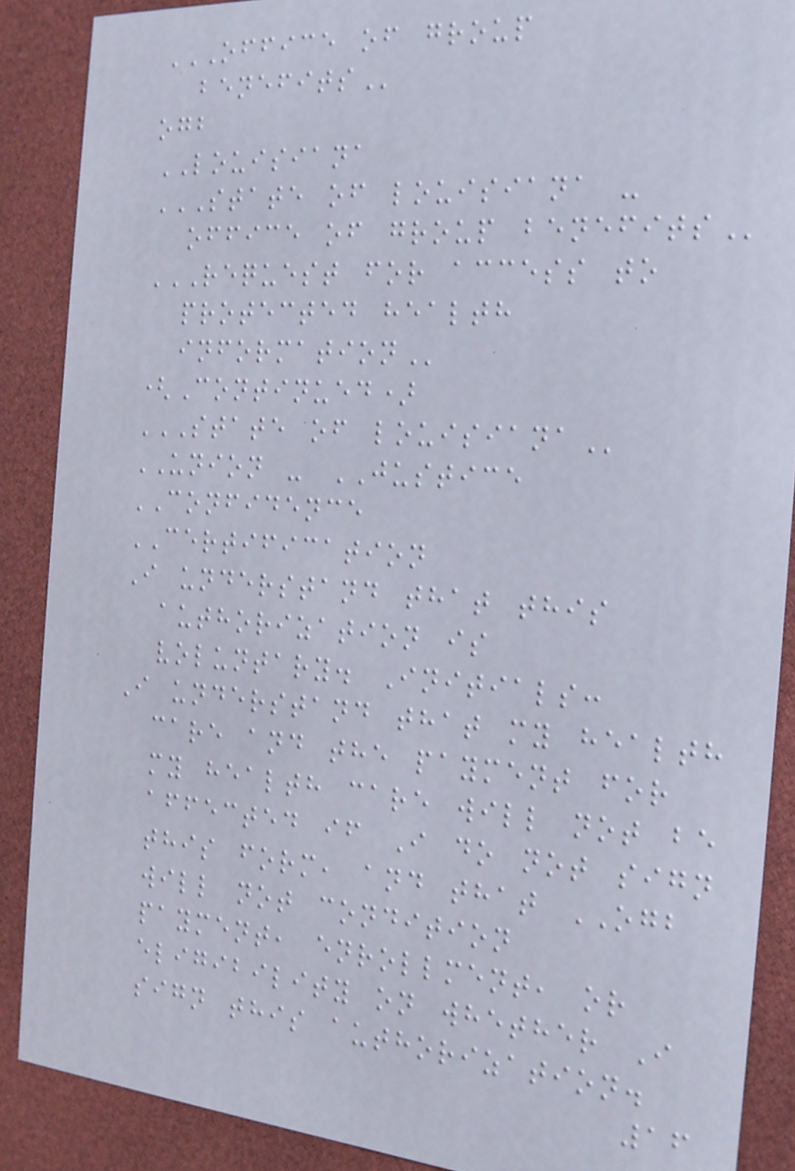OFFICE OF GROUP
BENEFITS
ogb
LOUISIANA
STATE OF LOUISIANA -
OFFICE OF GROUP BENEFITS
REQUEST FOR ACCESS TO
PROTECTED HEALTH
INFORMATION
(Continued)
STATE OF LOUISIANA
UNION - JUSTICE
CONFIDENCE
CERTIFICATION
I understand that this
authorization is
voluntary. Initials:
I understand that my health
care and the payment for
my health care will not be
affected if I do not sign
this form, and that OGB
will not condition
payment, enrollment, or
eligibility on whether I
sign this authorization.
16
